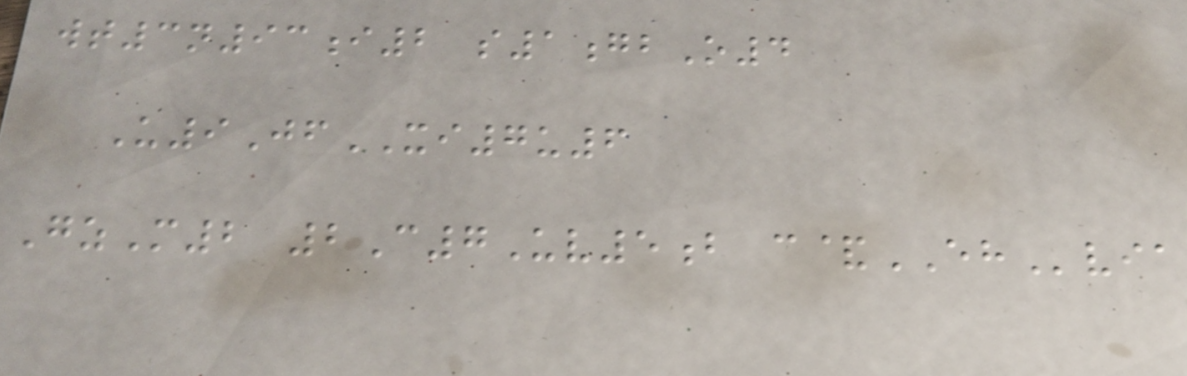wt3n93i2 s1gbO4
U9JfXI7u6
GzM2 2C7Uv5b c&EHvia
